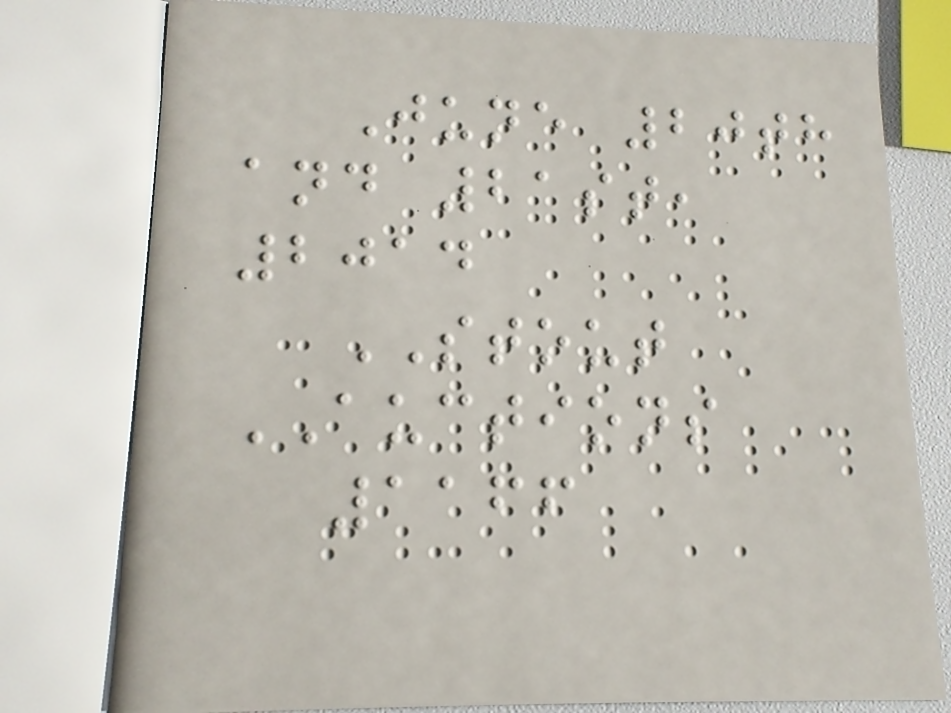June 20th
and 21st,
2014
STOUT
AUCTIONS
1166
